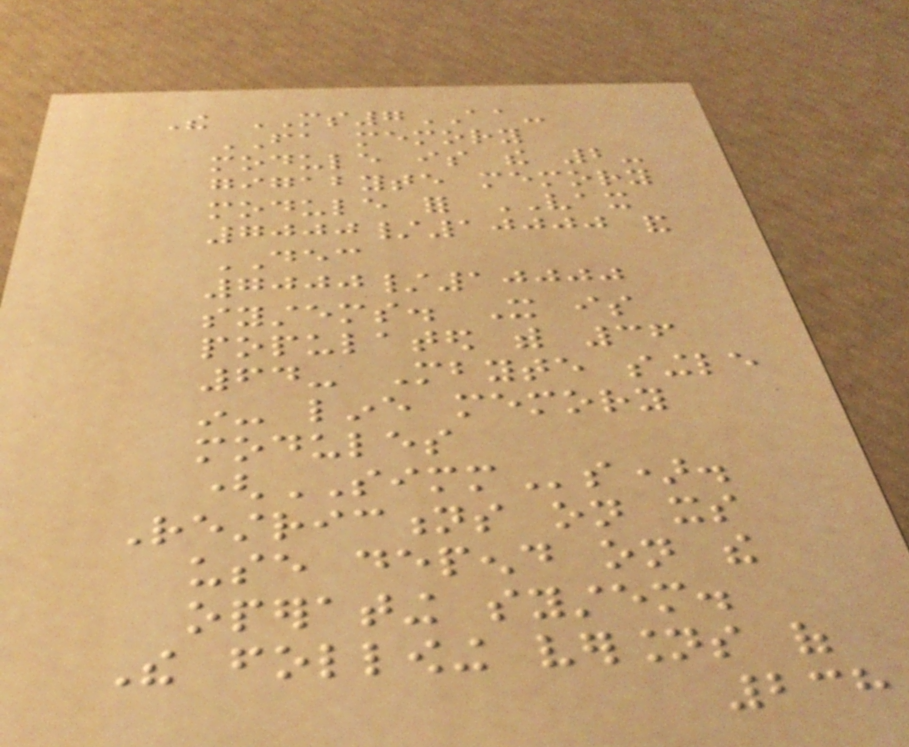The MS7AA-
FA memory
module is the 2-
gigabyte memory
module for VAX
7000/10000 and
DEC
7000/10000
systems. It is
populated with 36
64- Mbyte single
in- line memory
modules
(SIMMs).
Restrictions on its
use depend on the
operating system.
The following versions of
238
